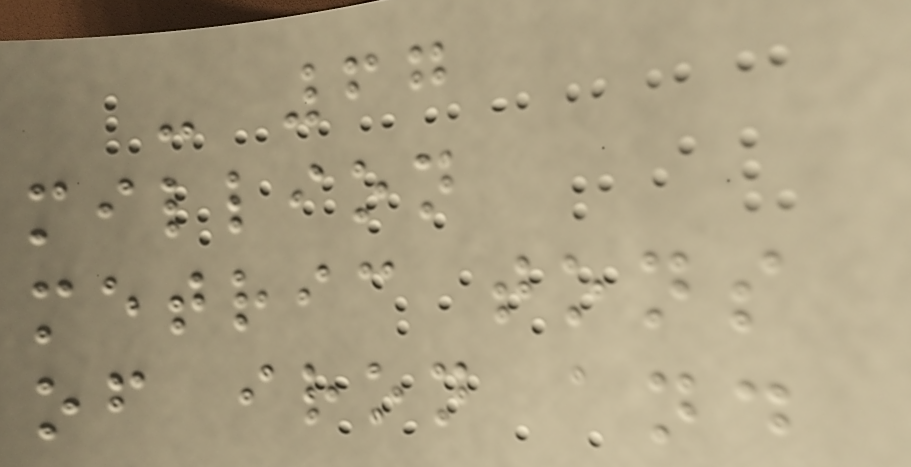- 67
million
metric tons
of iron and
